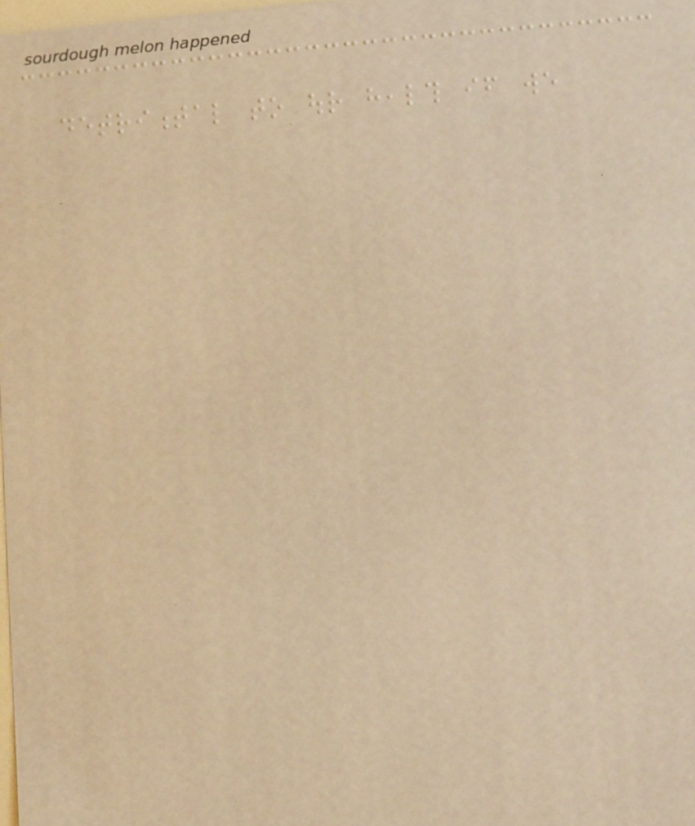detrimental to our health if we
